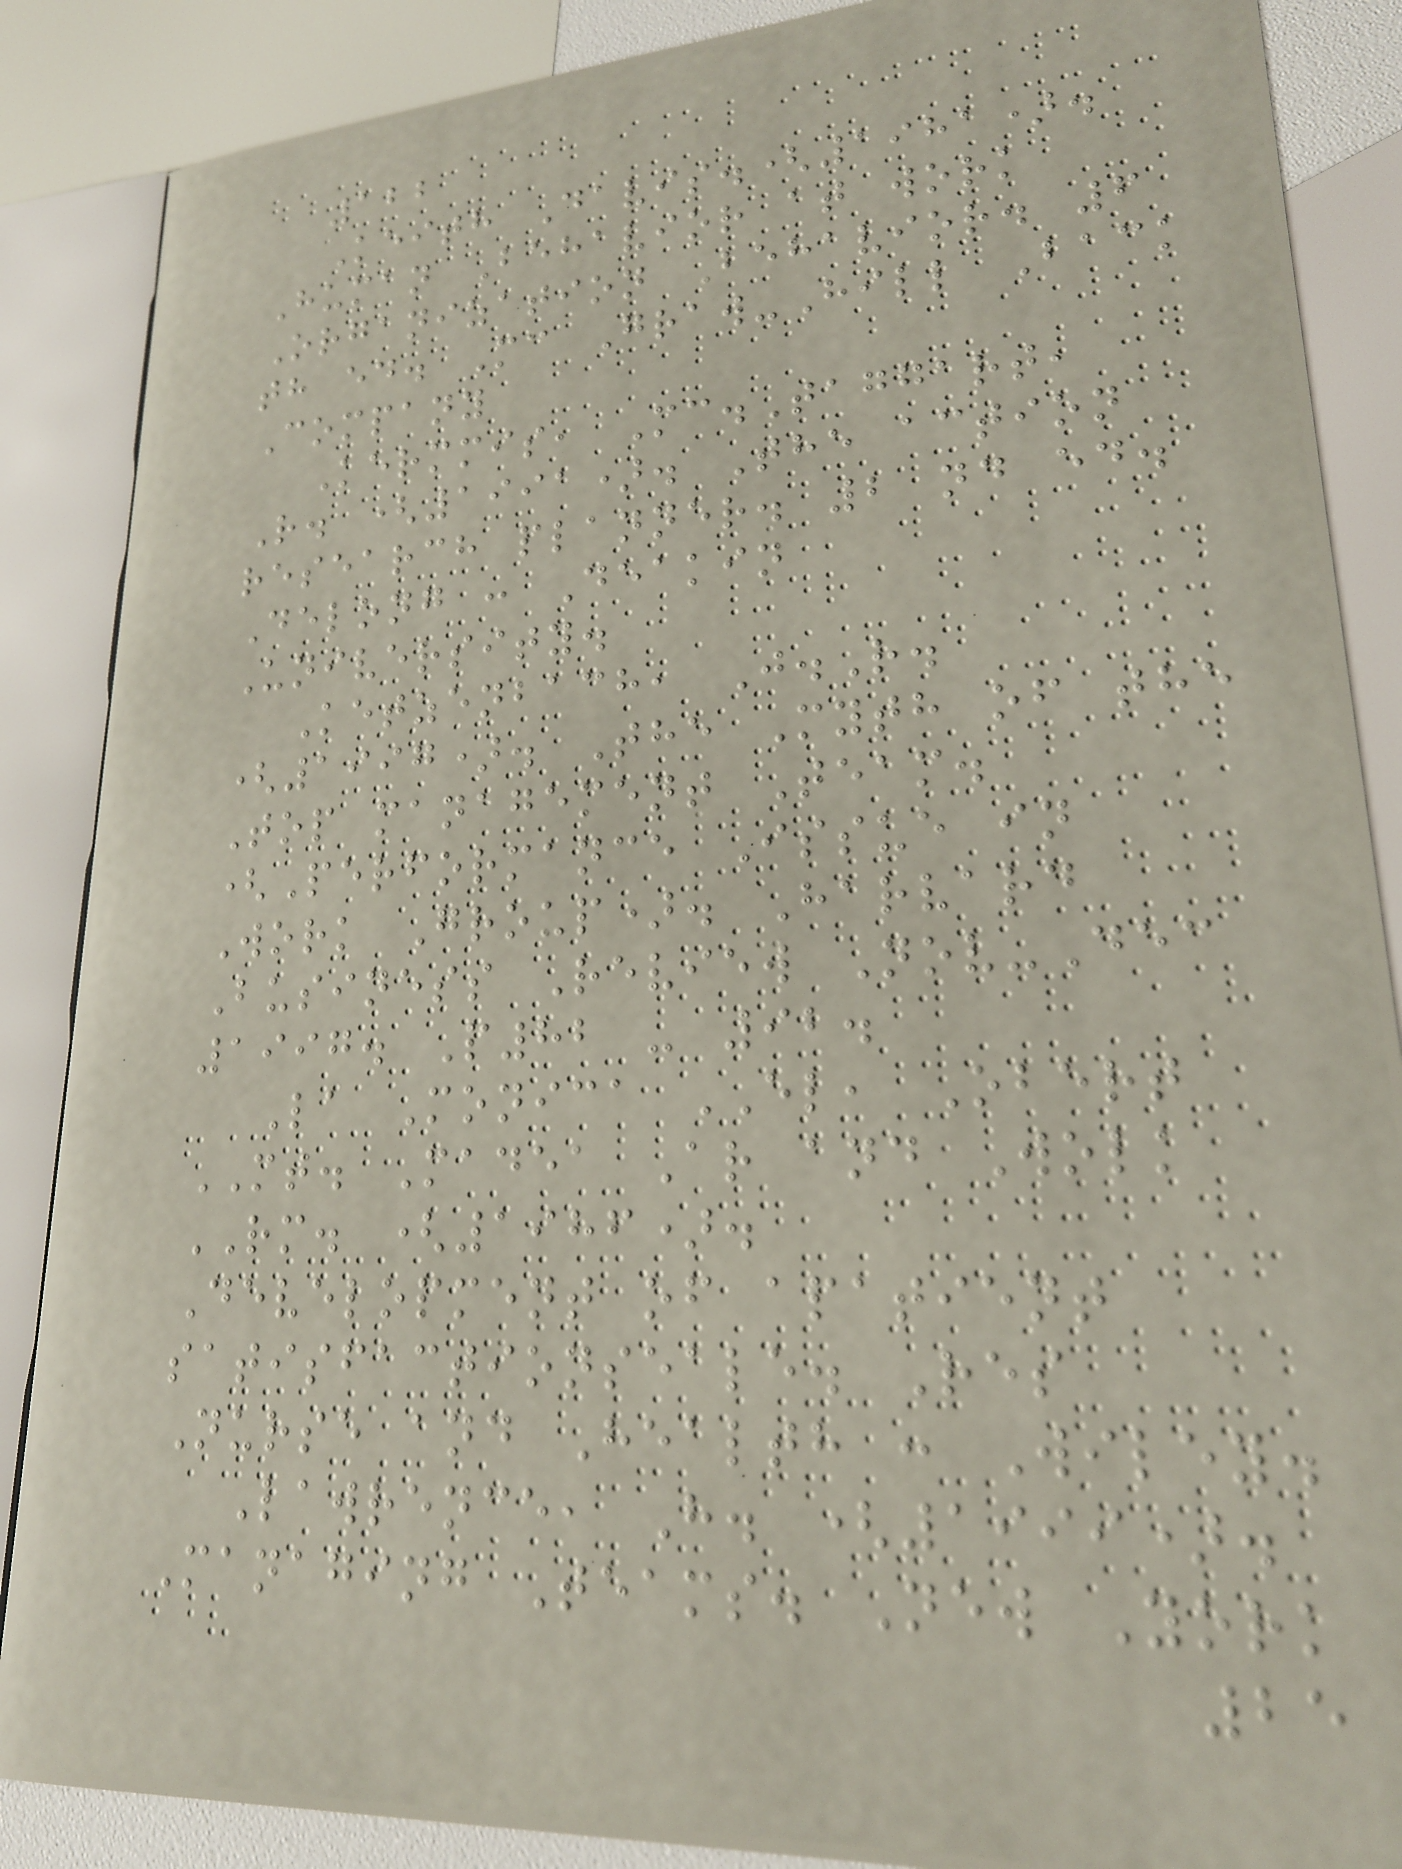122
Keith Davis.(1981).
Human Behavior at work
Organization Behavior. 6
th ed. Mc Graw-Hill Back
Company
Kermmis, Mc.Taggart,
R. (1991). The action
research planner. 2 nd ed.
Delong : Deakin
University.
Ketzenbach, J.R.
(1997). The Myth of the
Top management Team.
(Performance Issue in
Work Group). Harvard
Business Review Nov-Dec
1997. P82 - 92.
La Monica EL, Obert
MT. Madea Ar and Wolk
RM. (1986).
Development of apatient
satisfactionseale. Res
Nurse and Health : Wiley.
Lawrence, H. (1999).
Managing Teams. New York
25
